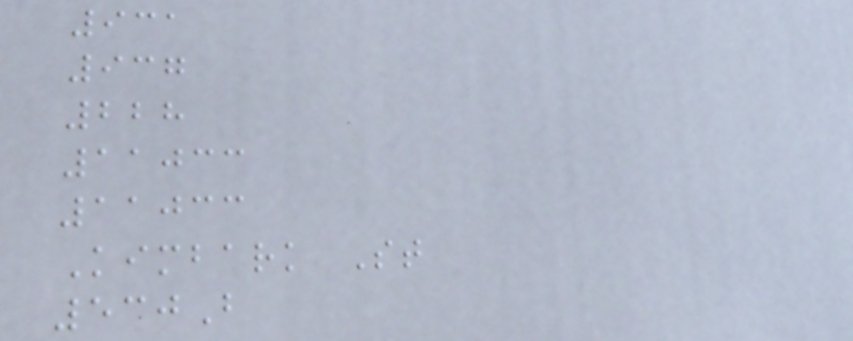931
937
228
11033
11033
Kimbark St
530B
